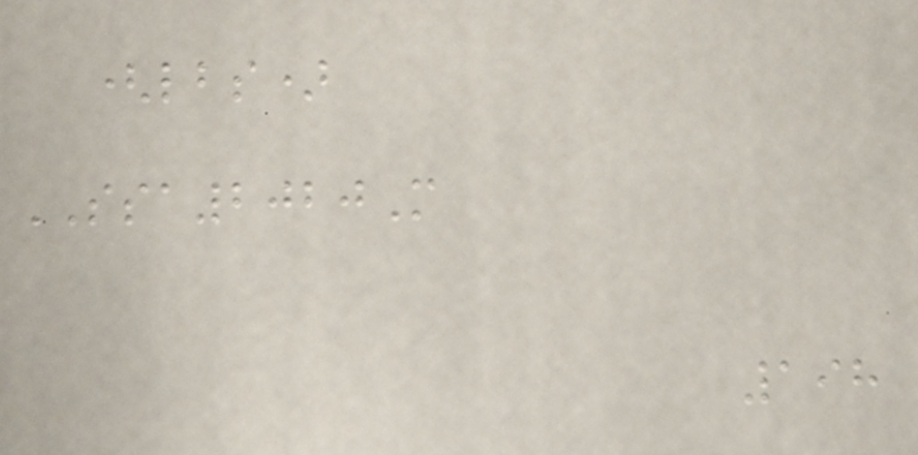(lbs)
SSA2020M
198
